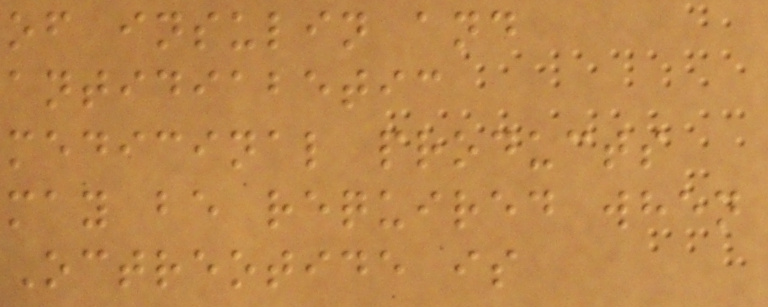of insulin and
antidiabetic
medicinal products
may be required when
Octreotide is
